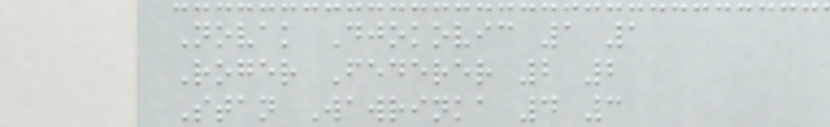Novak Djokovic 1 1
Roger Federer 2 2
Stan Wawrinka 4 3
